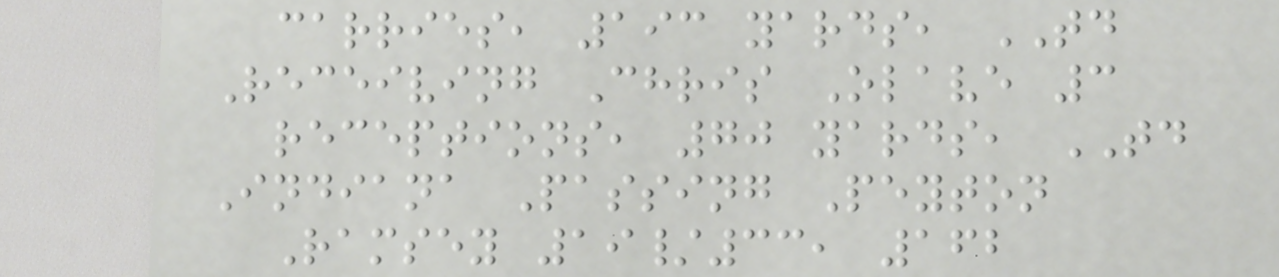carries, 193 yards, TD
Receiving Chris Olave 3
receptions, 70 yards, TD
Indiana Passing Peyton
Ramsey 19/33, 162
